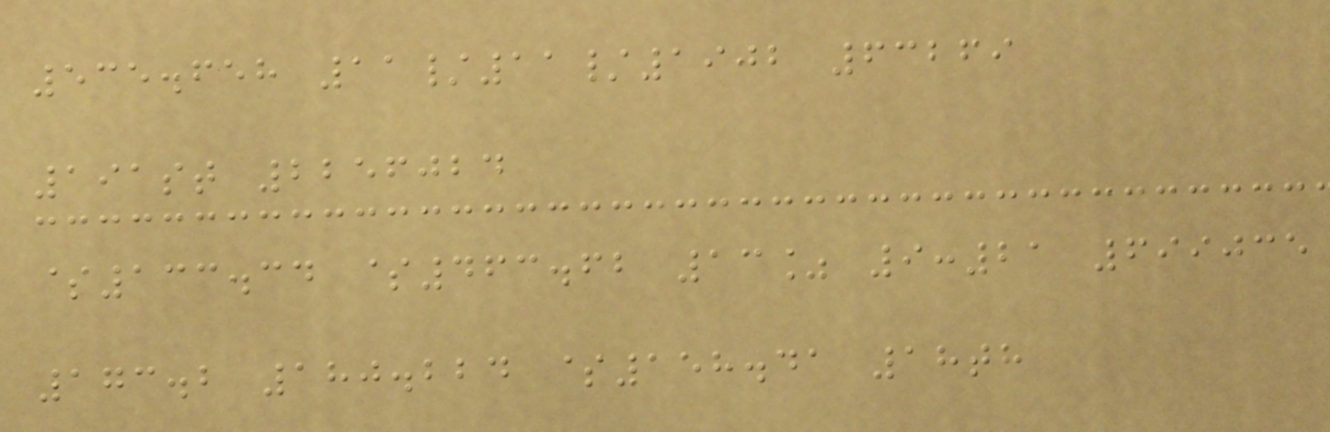535.658 11/11/1902 63269
191st 2256024
$133.34 $463.62 13% 9:21 699035
173.2 180.224 $158.41 18th
